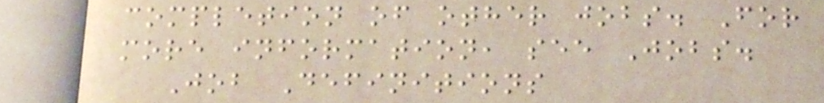completion of other jobs. For
more information, see Jobs.
Job Definitions
